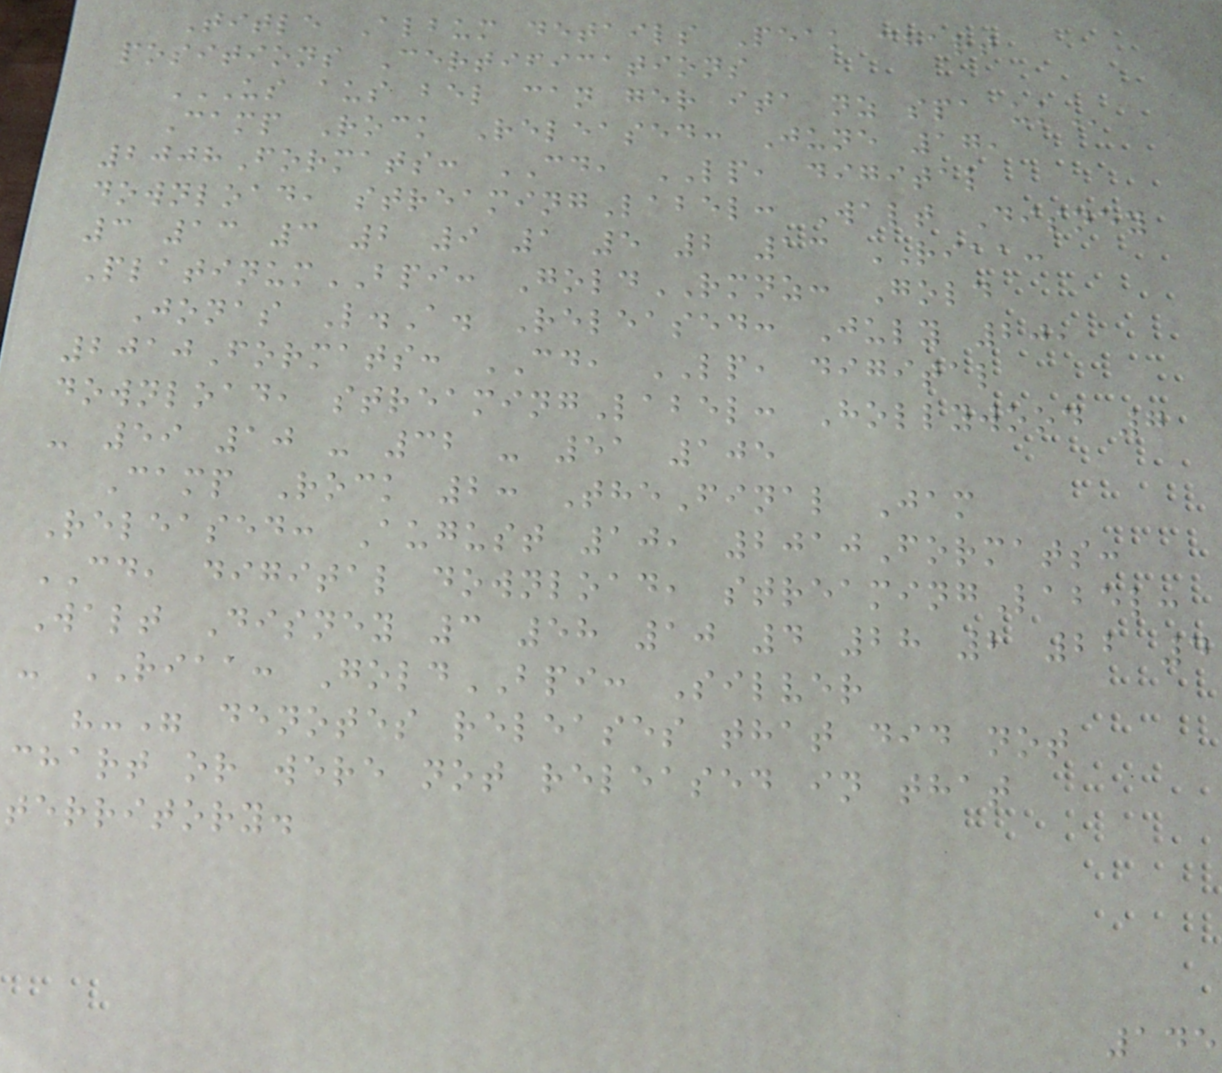Title Album details Peak chart
positions Certifications
US AUS BEL CAN GER ITA NZ SPA UK
Camp Rock Released: June 17,
2008Formats: CD, LP, digital
download, streamingLabel: Walt Disney
3 13 3 2 9 1 5 2 13 RIAA:
PlatinumBPI: GoldRMNZ: Gold
Jonas L.A. Released: July 20,
2010Formats: CD, LP, digital
download, streamingLabel: Hollywood 7
- 59 10 - 32 - 51 105
Camp Rock 2: TheFinal Jam
Released: August 10, 2010Formats:
CD, digital download, streamingLabel:
Walt Disney 3 58 10 4 28 2 22 4
- RIAA: GoldBPI: Silver
"-" denotes releases that did not
chart or were not released in that
territory.
145
